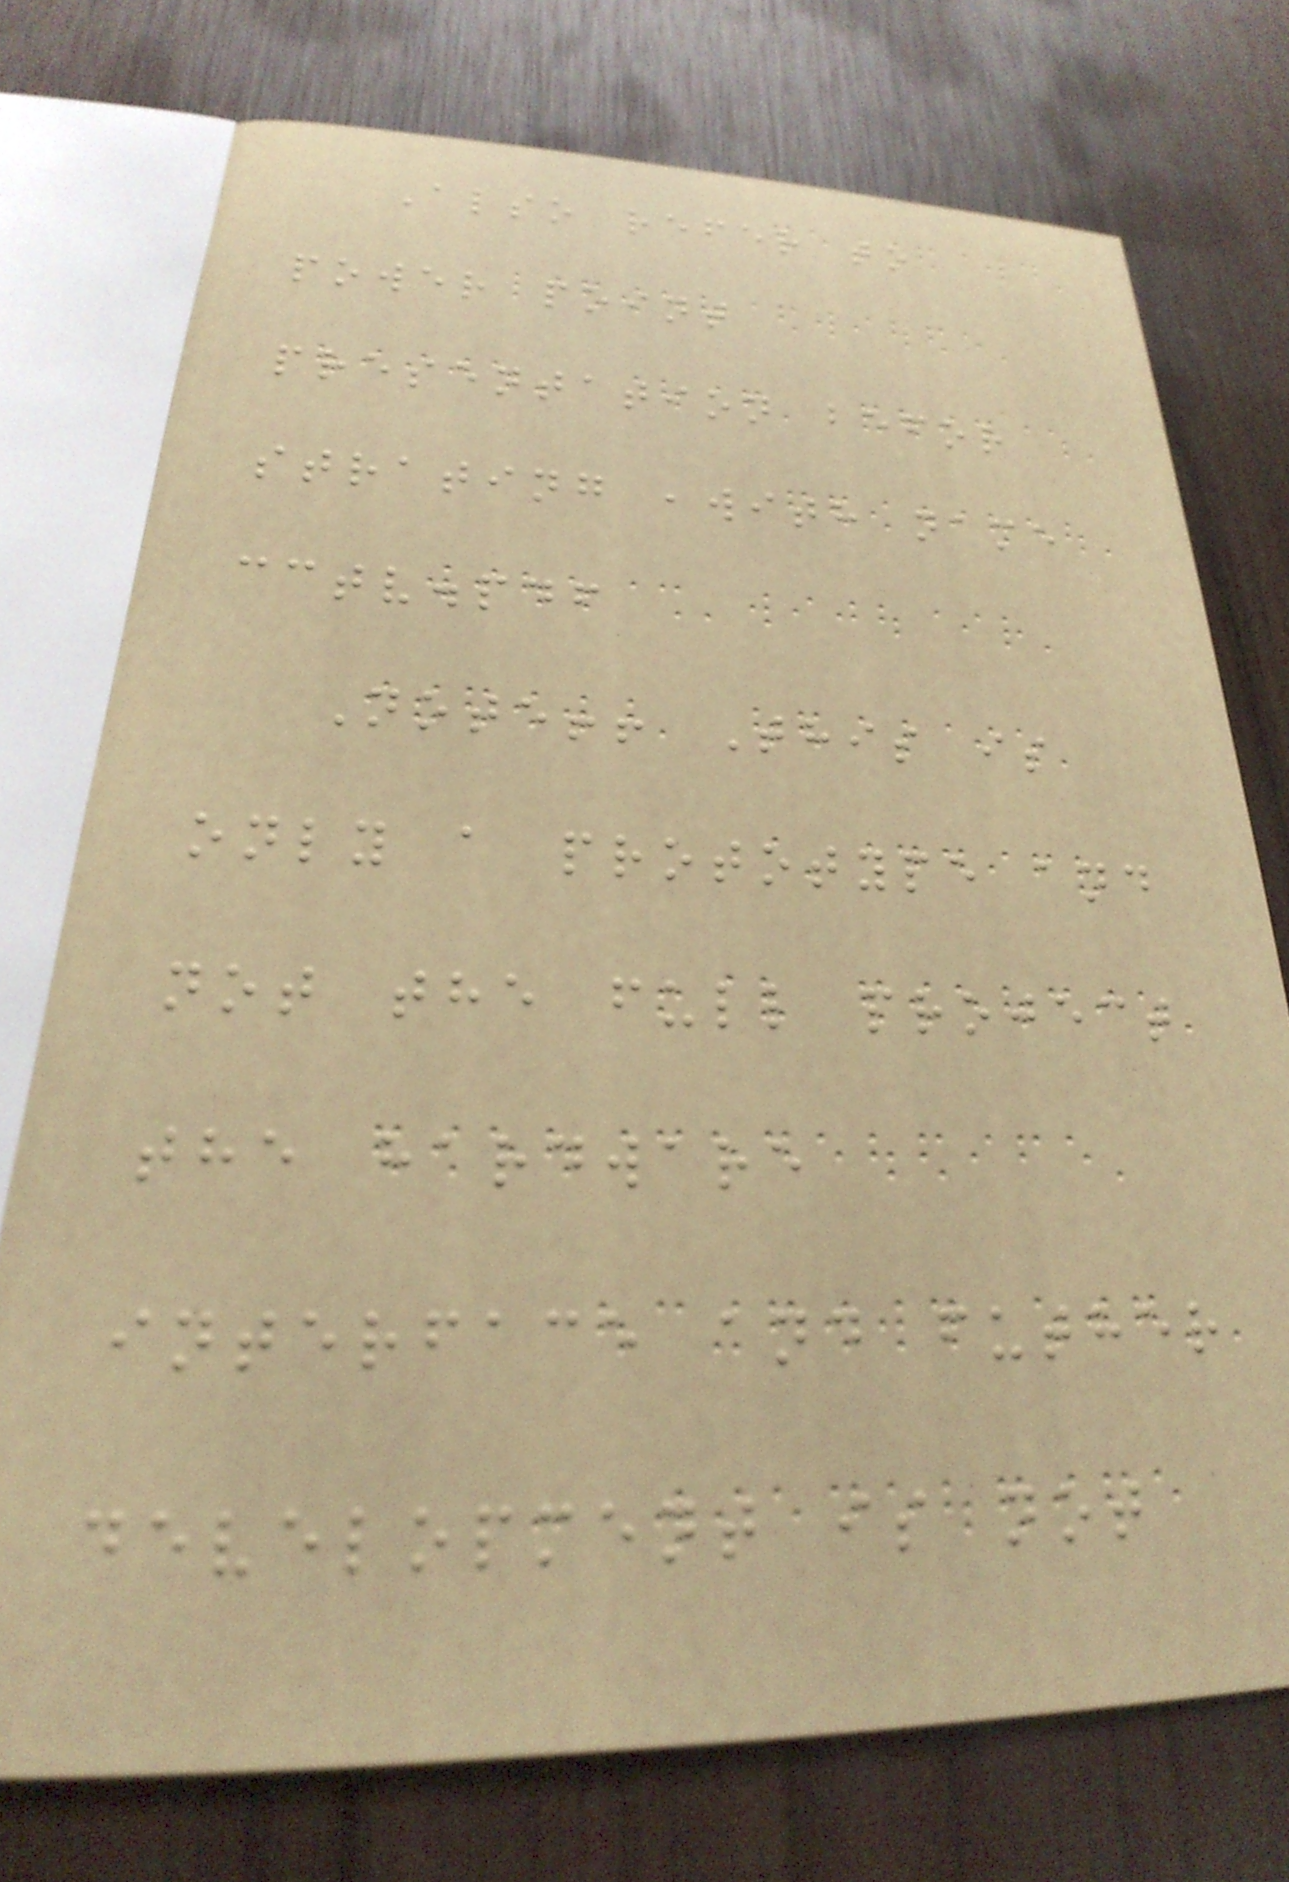Also refer to
power point
presentation befor
strating ,with name
cctv.pdf
Note!! This is
only a prototype and
not the full project
the hardware
interface and futher
development is not
